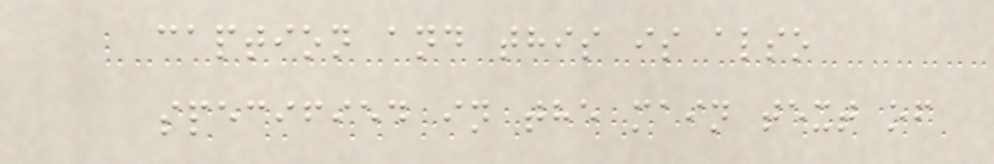caption and this is also
specified in the main text of
